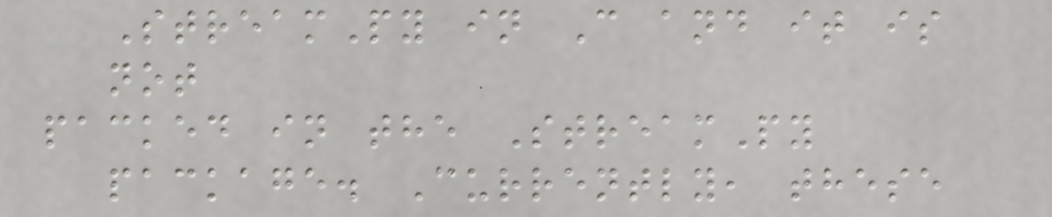StreamPy in C and it is
not
packed in the StreamPy
package. Currently, these
